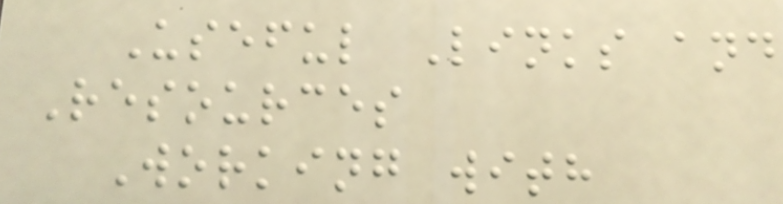Useful Links and
Resources
Working with
